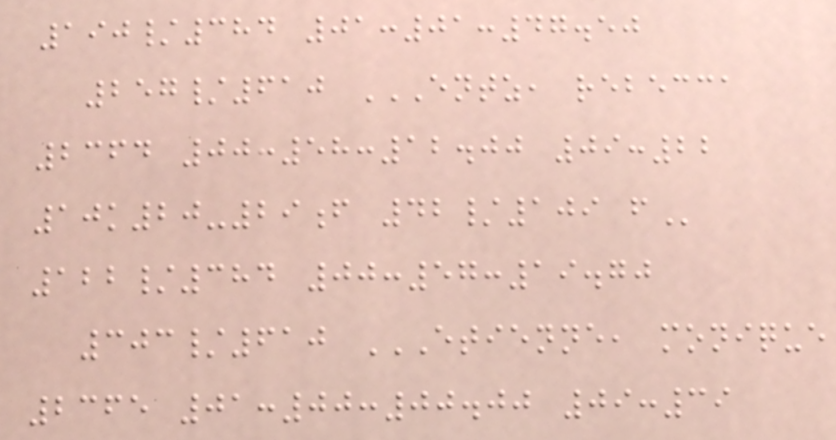190/384 01:01:47.50
257/610 ENTZ, REBECCA
2364 00:58:12.00 09:22
10K20-29F 42/109 F
122/384 00:57:19.70
303/610 ETIENNE, MONIQUE
2365 01:00:00.00 09:39
